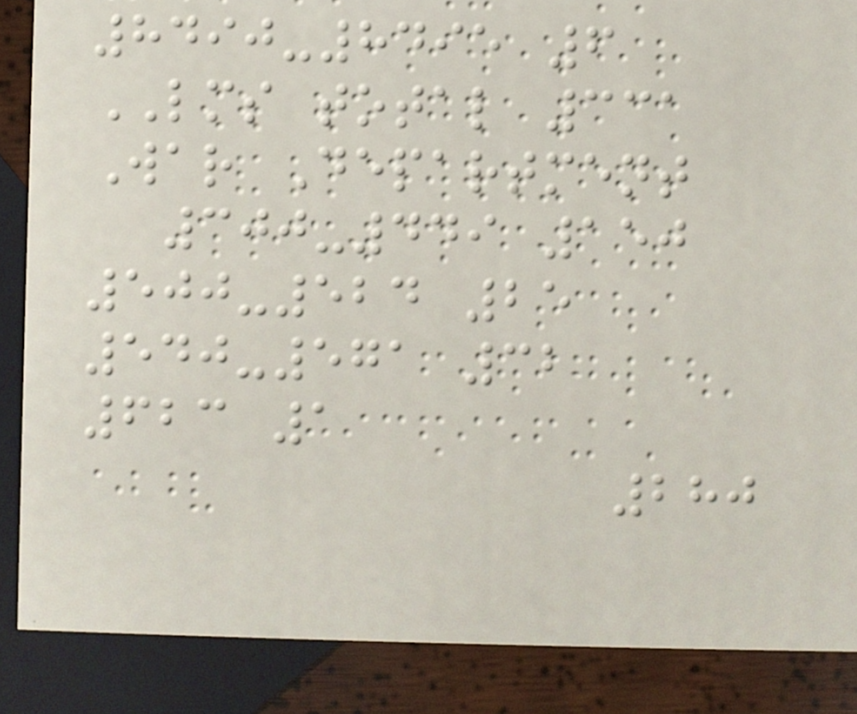8490-8495 6
LMS total 331
War Department
300-449 150
500-524 25
540-571 32
623 1
280
